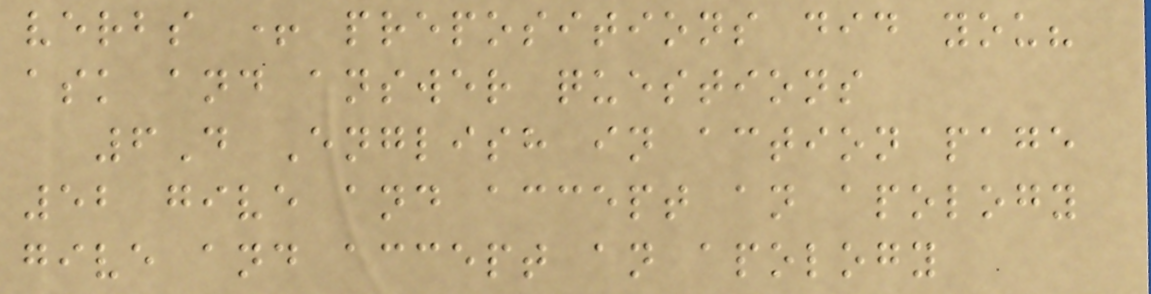verbs + prepositions did you?
ask and answer questions
6D English in action page
52 give and accept an apology
give and accept an apology
